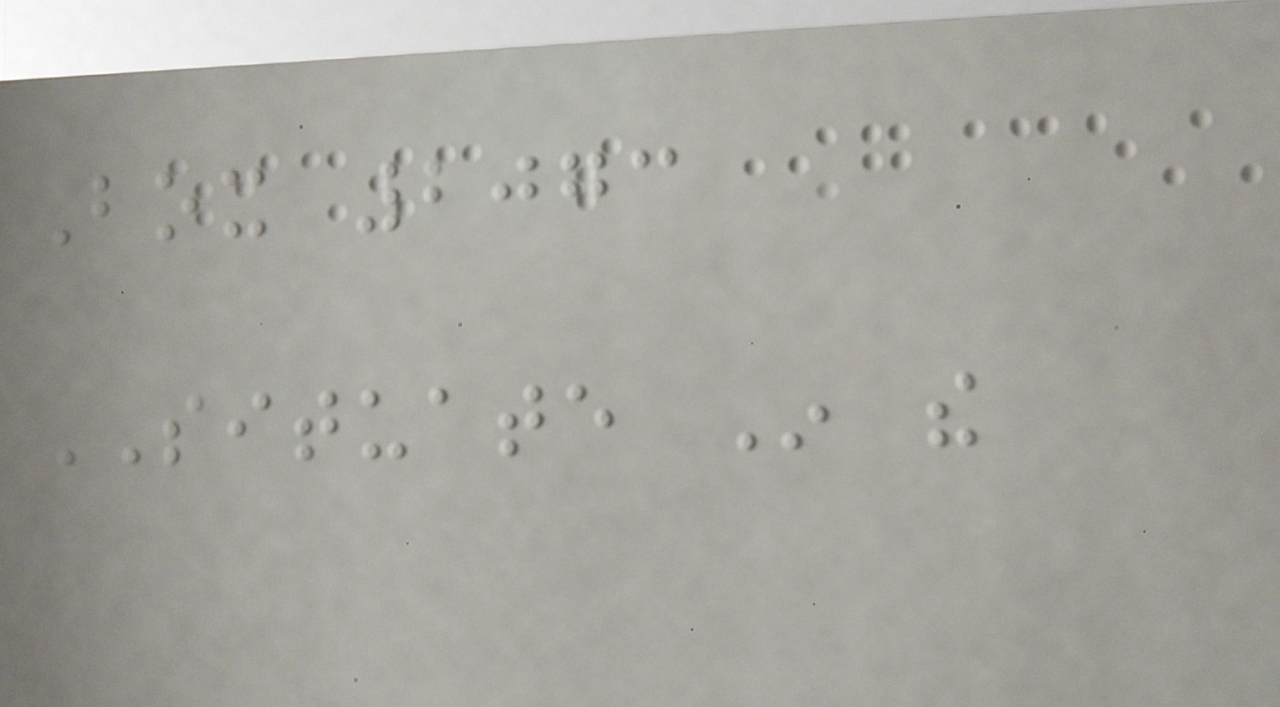Box 2073
SITUATE In the
